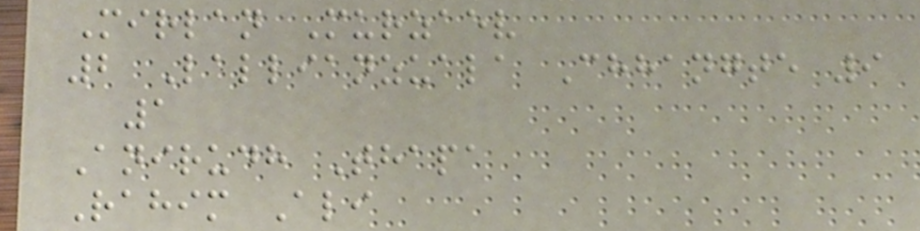Mirlan Murzaev
2 Lallianzuala Chhangte 9
1
Anirudh Thapa
Rahim Ali
